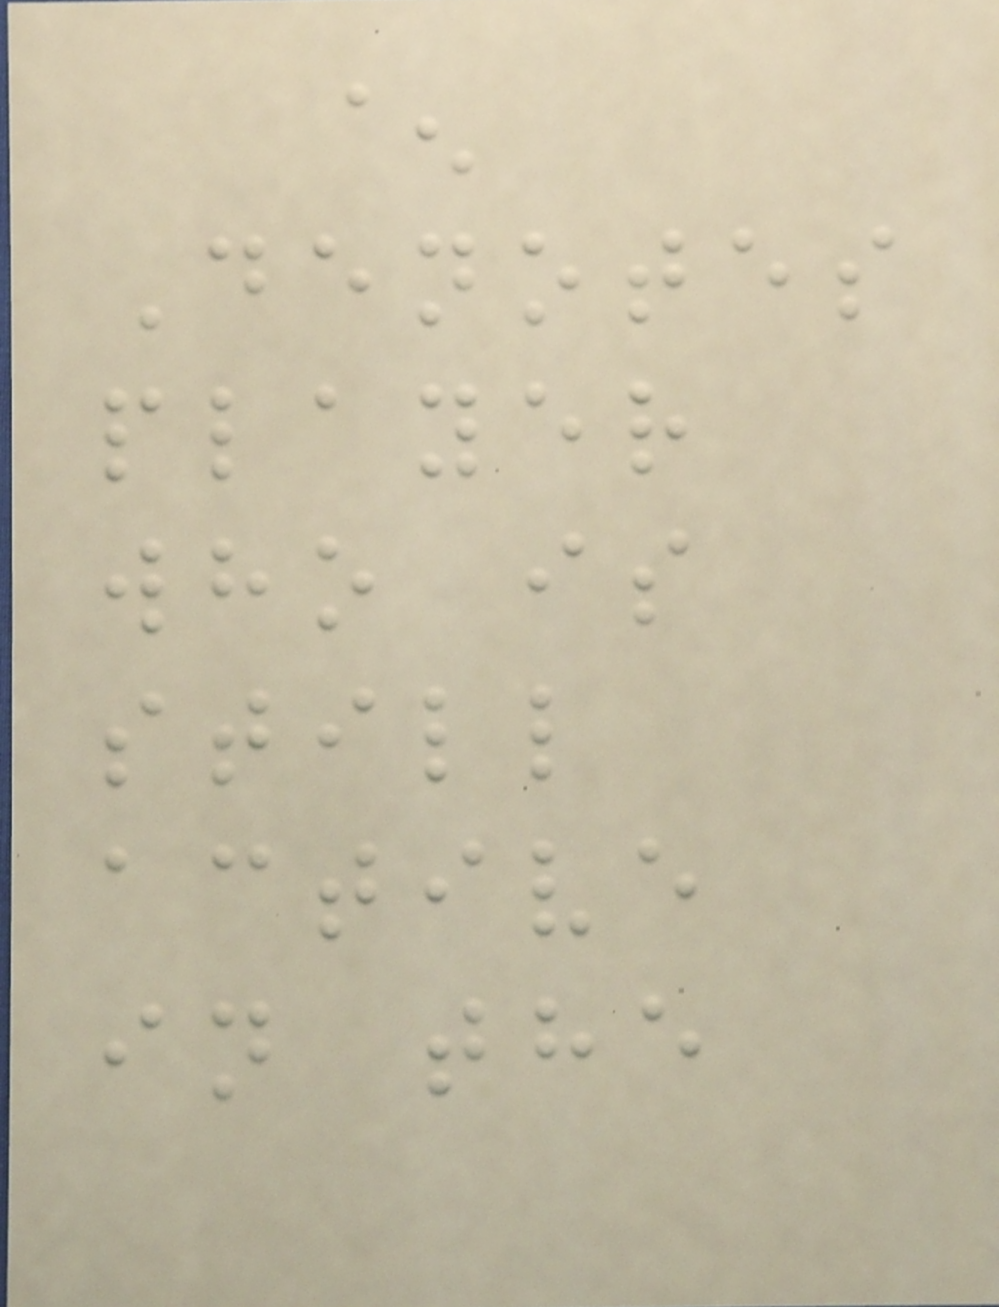^
Denotes
player
who is
still
active
in the
